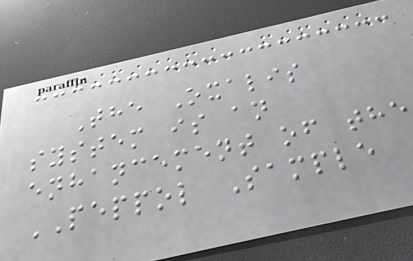The Oxalis
system is an
enhancement of the
PEPPOL Sample
